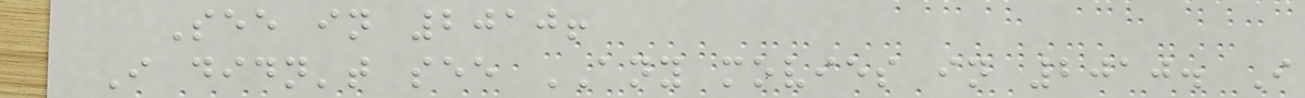See in 2010!
I didn't see ANY movies in 2010. I
